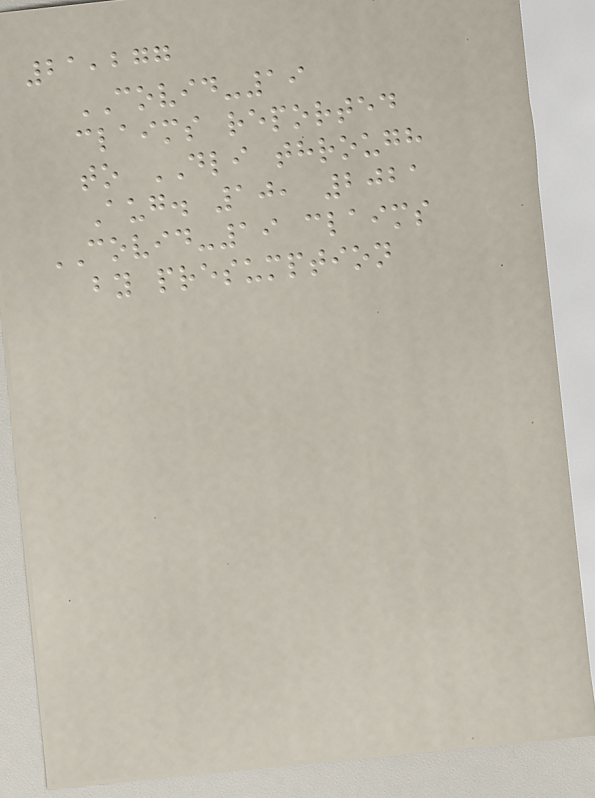21,277
COVID-19
claims reported
to DLI through
Aug. 10, 2021
COVID-19 claims
by presumption
